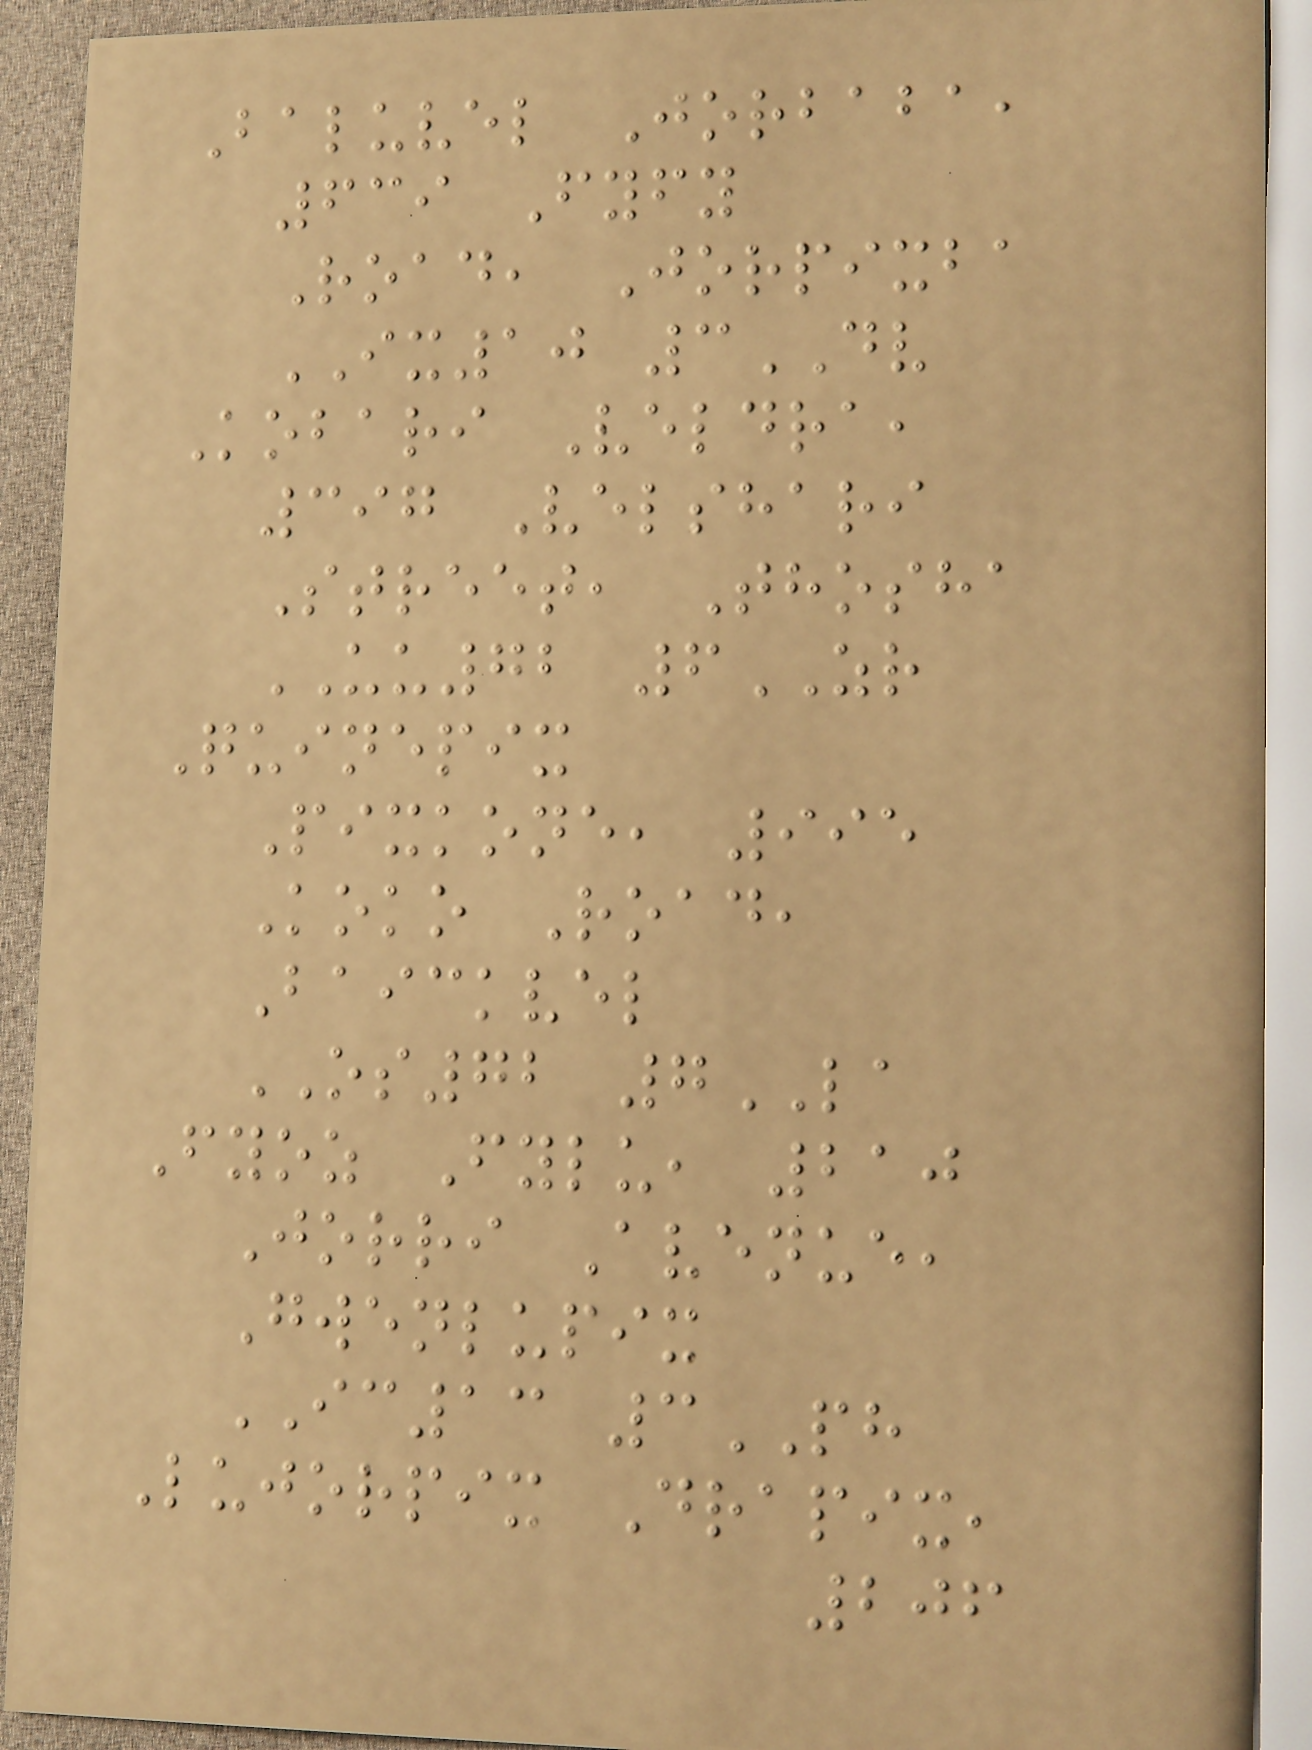Baluvel Jorbaba,
639 Fyfy
Road, Jorpixba
IX10 3DV
Kobari Veldra,
397 Velshari
Street, Thosha
UU72 6ZR
Quinepix
Pixkone, 995
Koko Road,
Baickvel
OS72 7LA
Fyoz Fylu, 210
Jorri Avenue,
Gwenlupix
IC13 3PH
Lujorpix Drapix,
206
